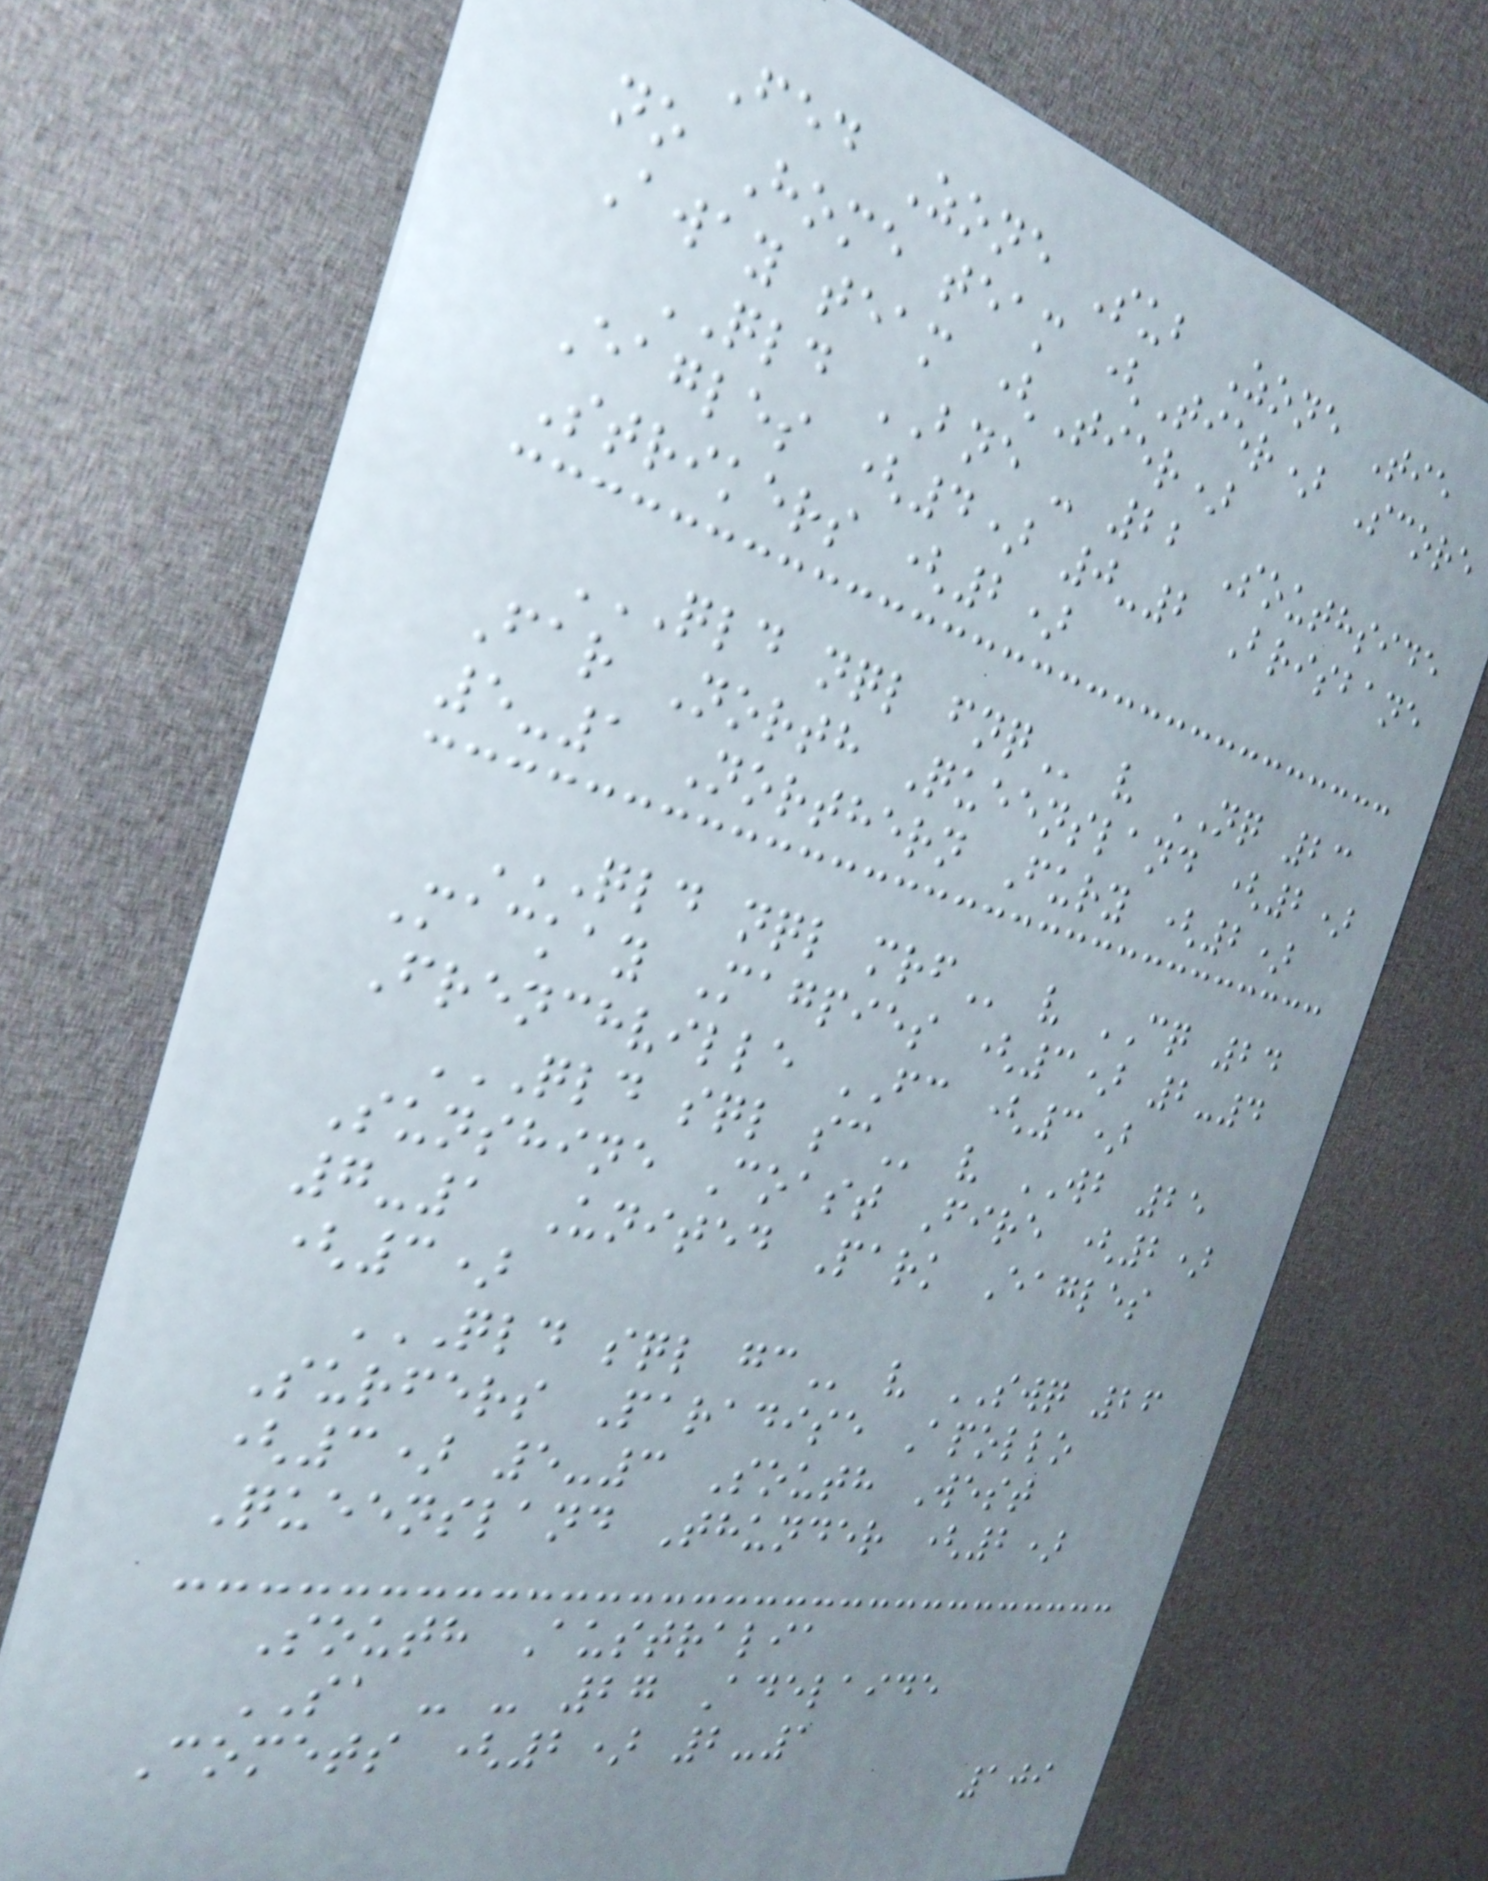Fed Zone Sub Zone Tie
no Home team (Tier) Score
Away team (Tier)
QLD BNE - 22 Southside
Eagles (4) 0-2 Brisbane
Strikers (2)
QLD NQL FNQ v NQ 23
Far North Queensland (2)
5-1 Northern Fury (2)
QLD NQL MRF v CQ 24
Mackay Magpies (3) 2-4
Frenchville FC (3)
QLD SQL SC v WB 25
Sunshine Coast Fire (2)
7-1 United Park Eagles
(3)
QLD SQL GC v SWQ 26
Surfers Paradise Apollo
(3) 5-3 South West
Queensland Thunder (2)
South Australia
SA - - 27 Adelaide
Comets (2) 2-1
109
